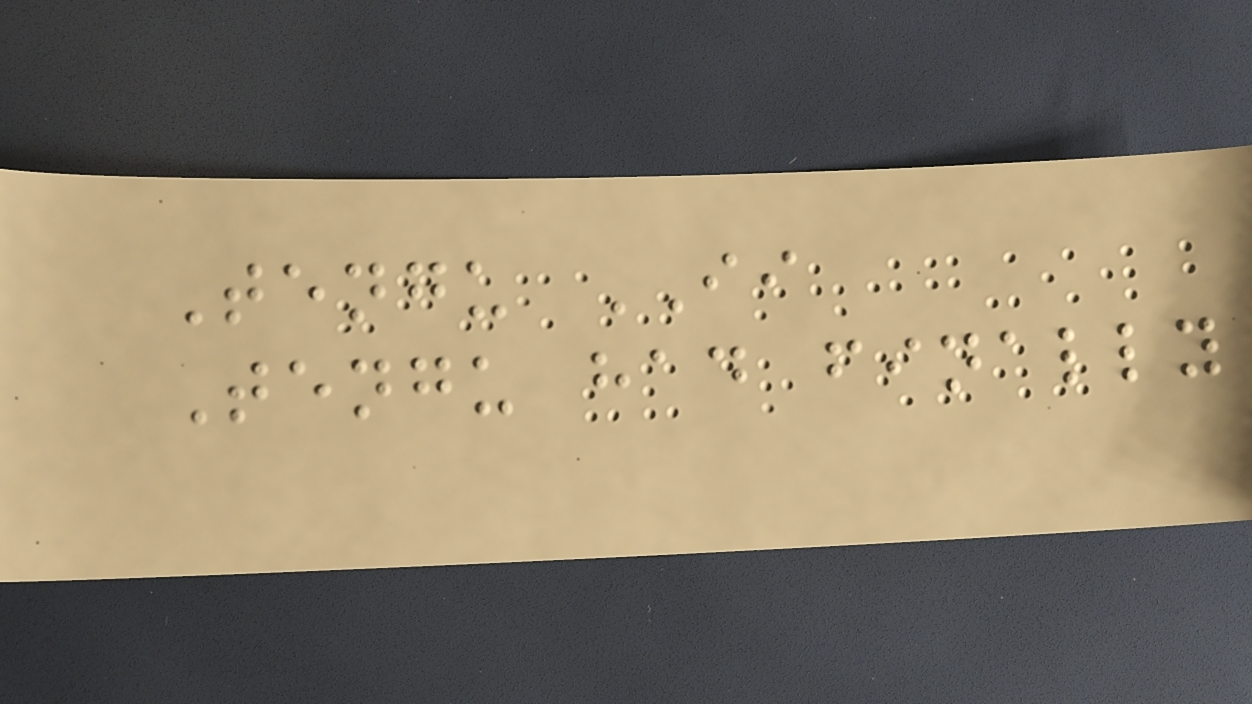Tengu II
Tengu had finally
